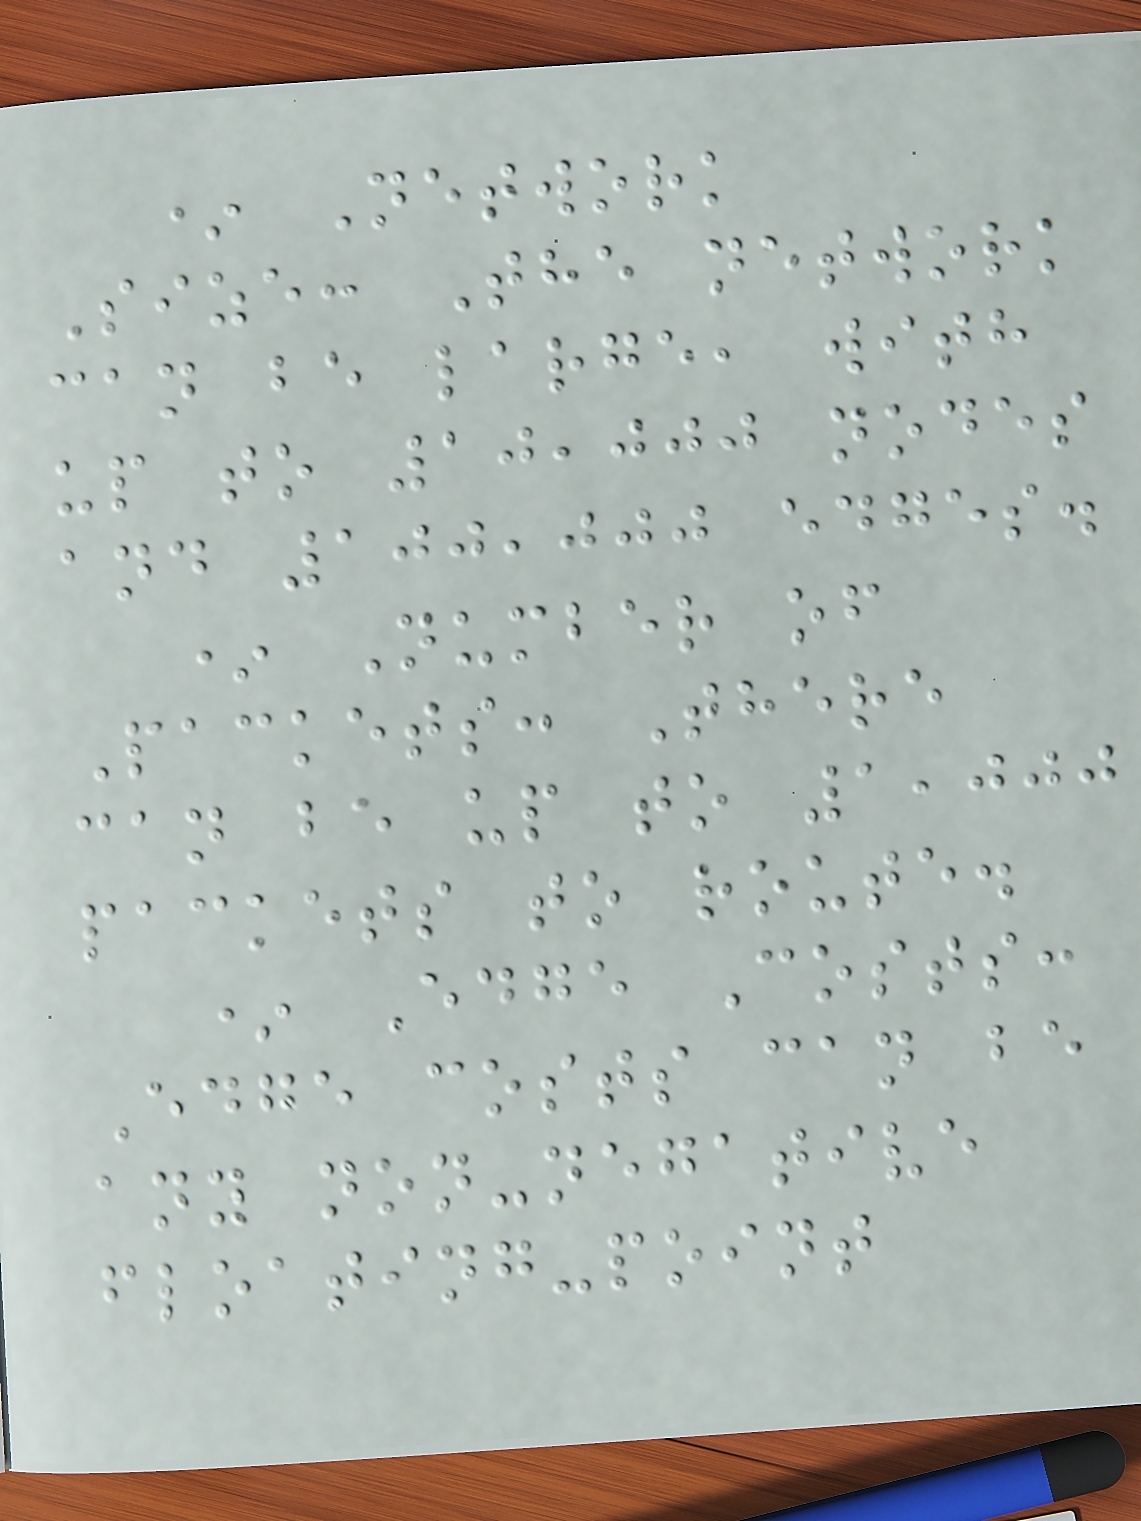* Network
Size: The network
can be large, with
up to 10,000 nodes
and 100,000 edges.
* Number of
Packets: There
can be up to 1,000
packets to route.
* Edge Costs:
Edge costs can be
any non-negative
floating-point
